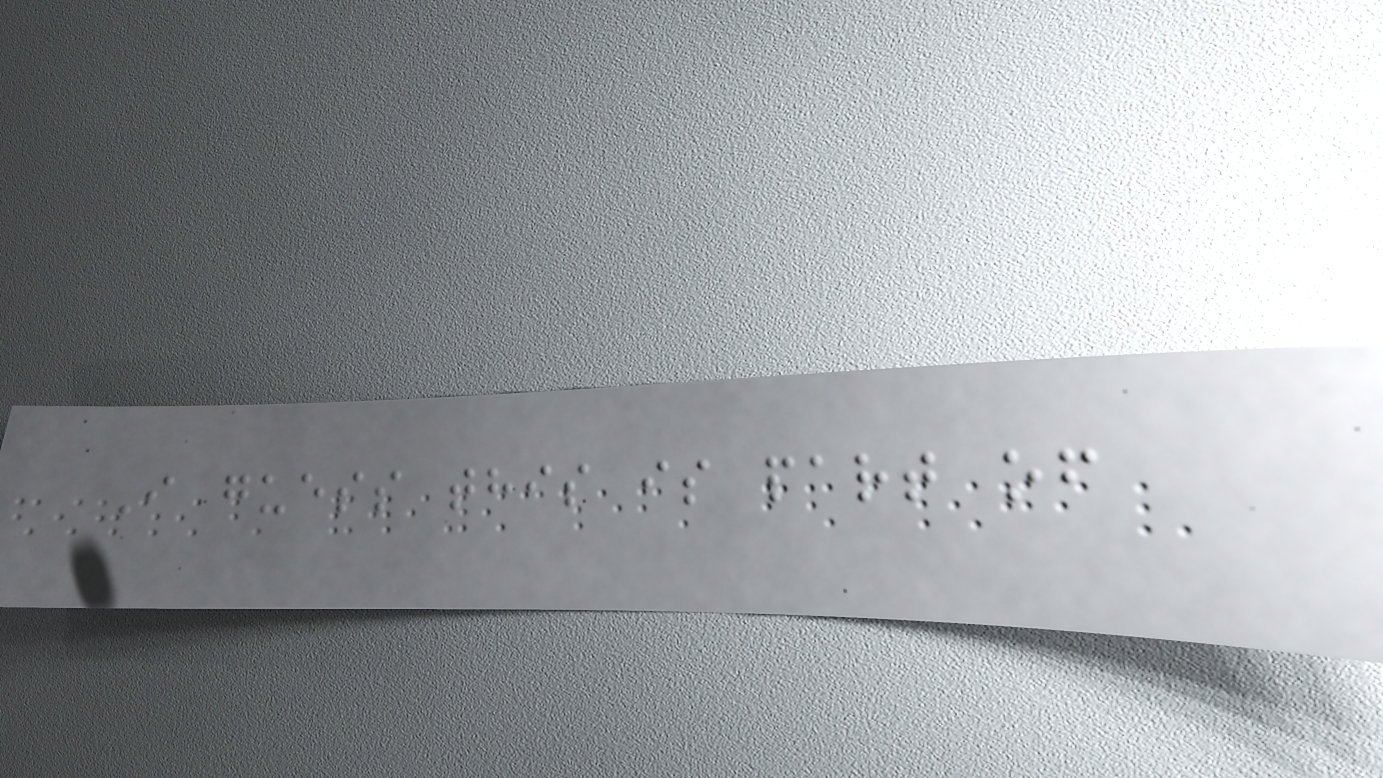I guess this is part of
